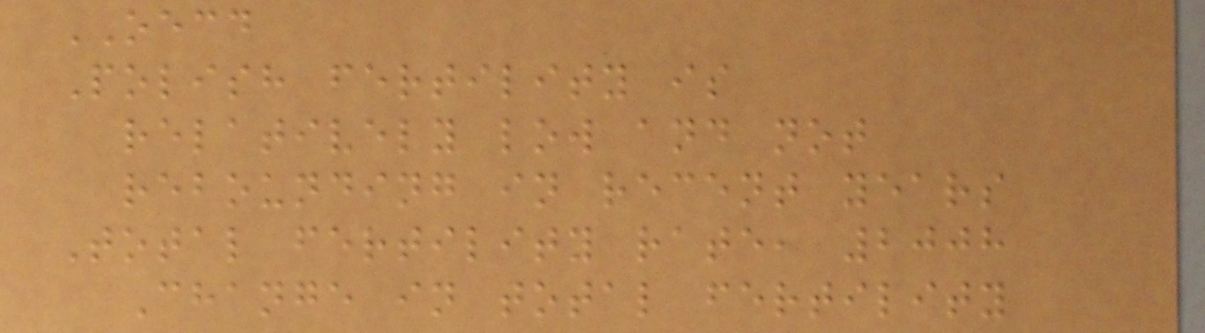OECD
Polish fertility is
relatively low and not
rebounding in recent years
Total fertility rate, 2008
Change in total fertility
